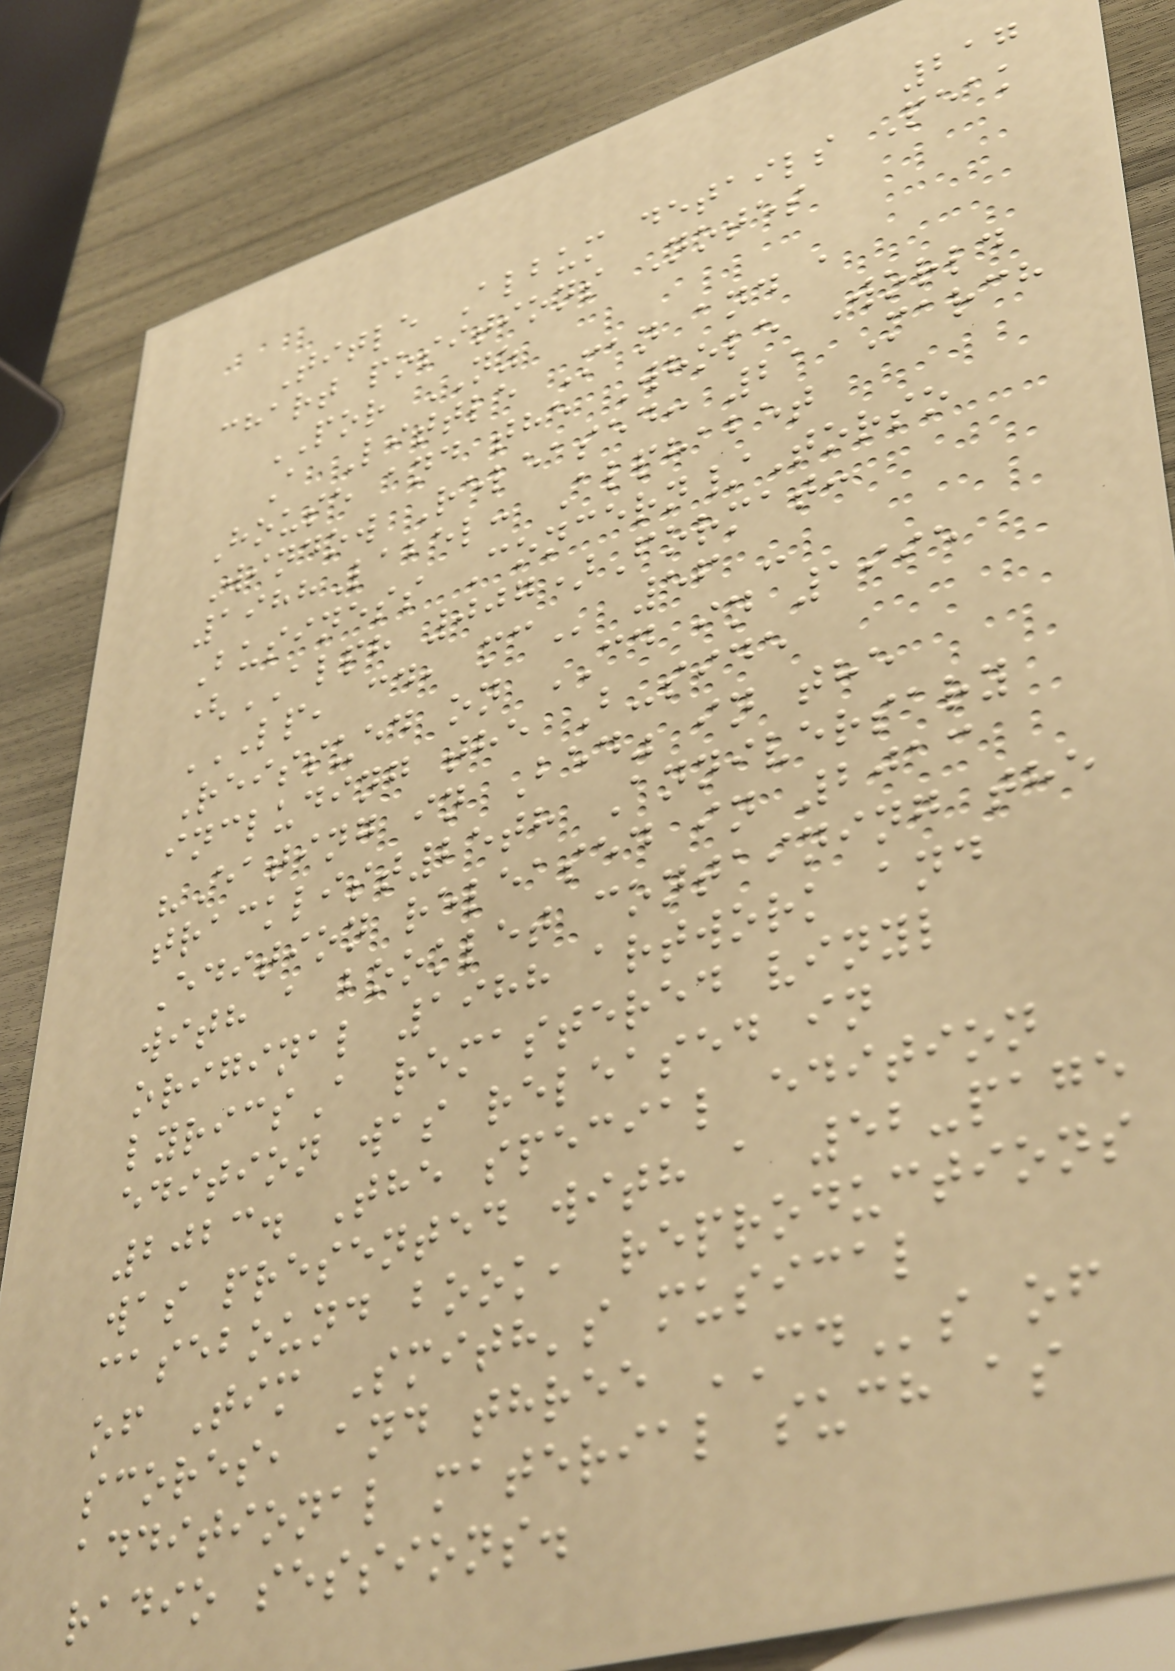217
Title Album details Peak
chart positions Notes
POR NZ
A Little Man and a
House and the Whole World
Window Released: 21 March
1988Label: Alphabet
Business Concern/Torso
(ALPH 007)Format:
LP, CD, MC 56 -
Reissued on CD in 1995
including the B-side
"Eating in Bed" in the
tracklist25th Anniversary
Edition released in 2013
with a booklet containing the
original 1988 artwork and
lyricsA remastered vinyl
edition was released in
2023. The special edition
was presented with a 52-page
casebound book, reproductions
of Tim Smith's musical
scores, and three CDs of
additional material such as
radio sessions.
